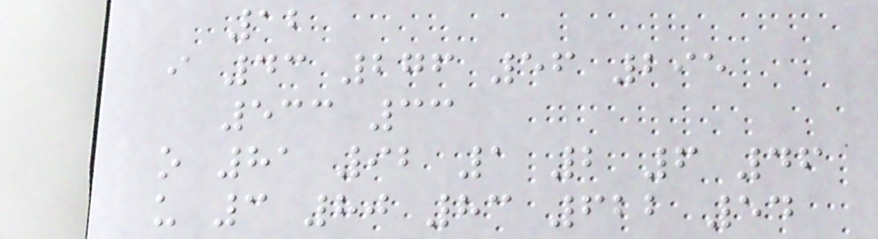12
i 43 276 56 295
533 33
o 81 92 1 2 6 46
u 3 80 83 622 54
